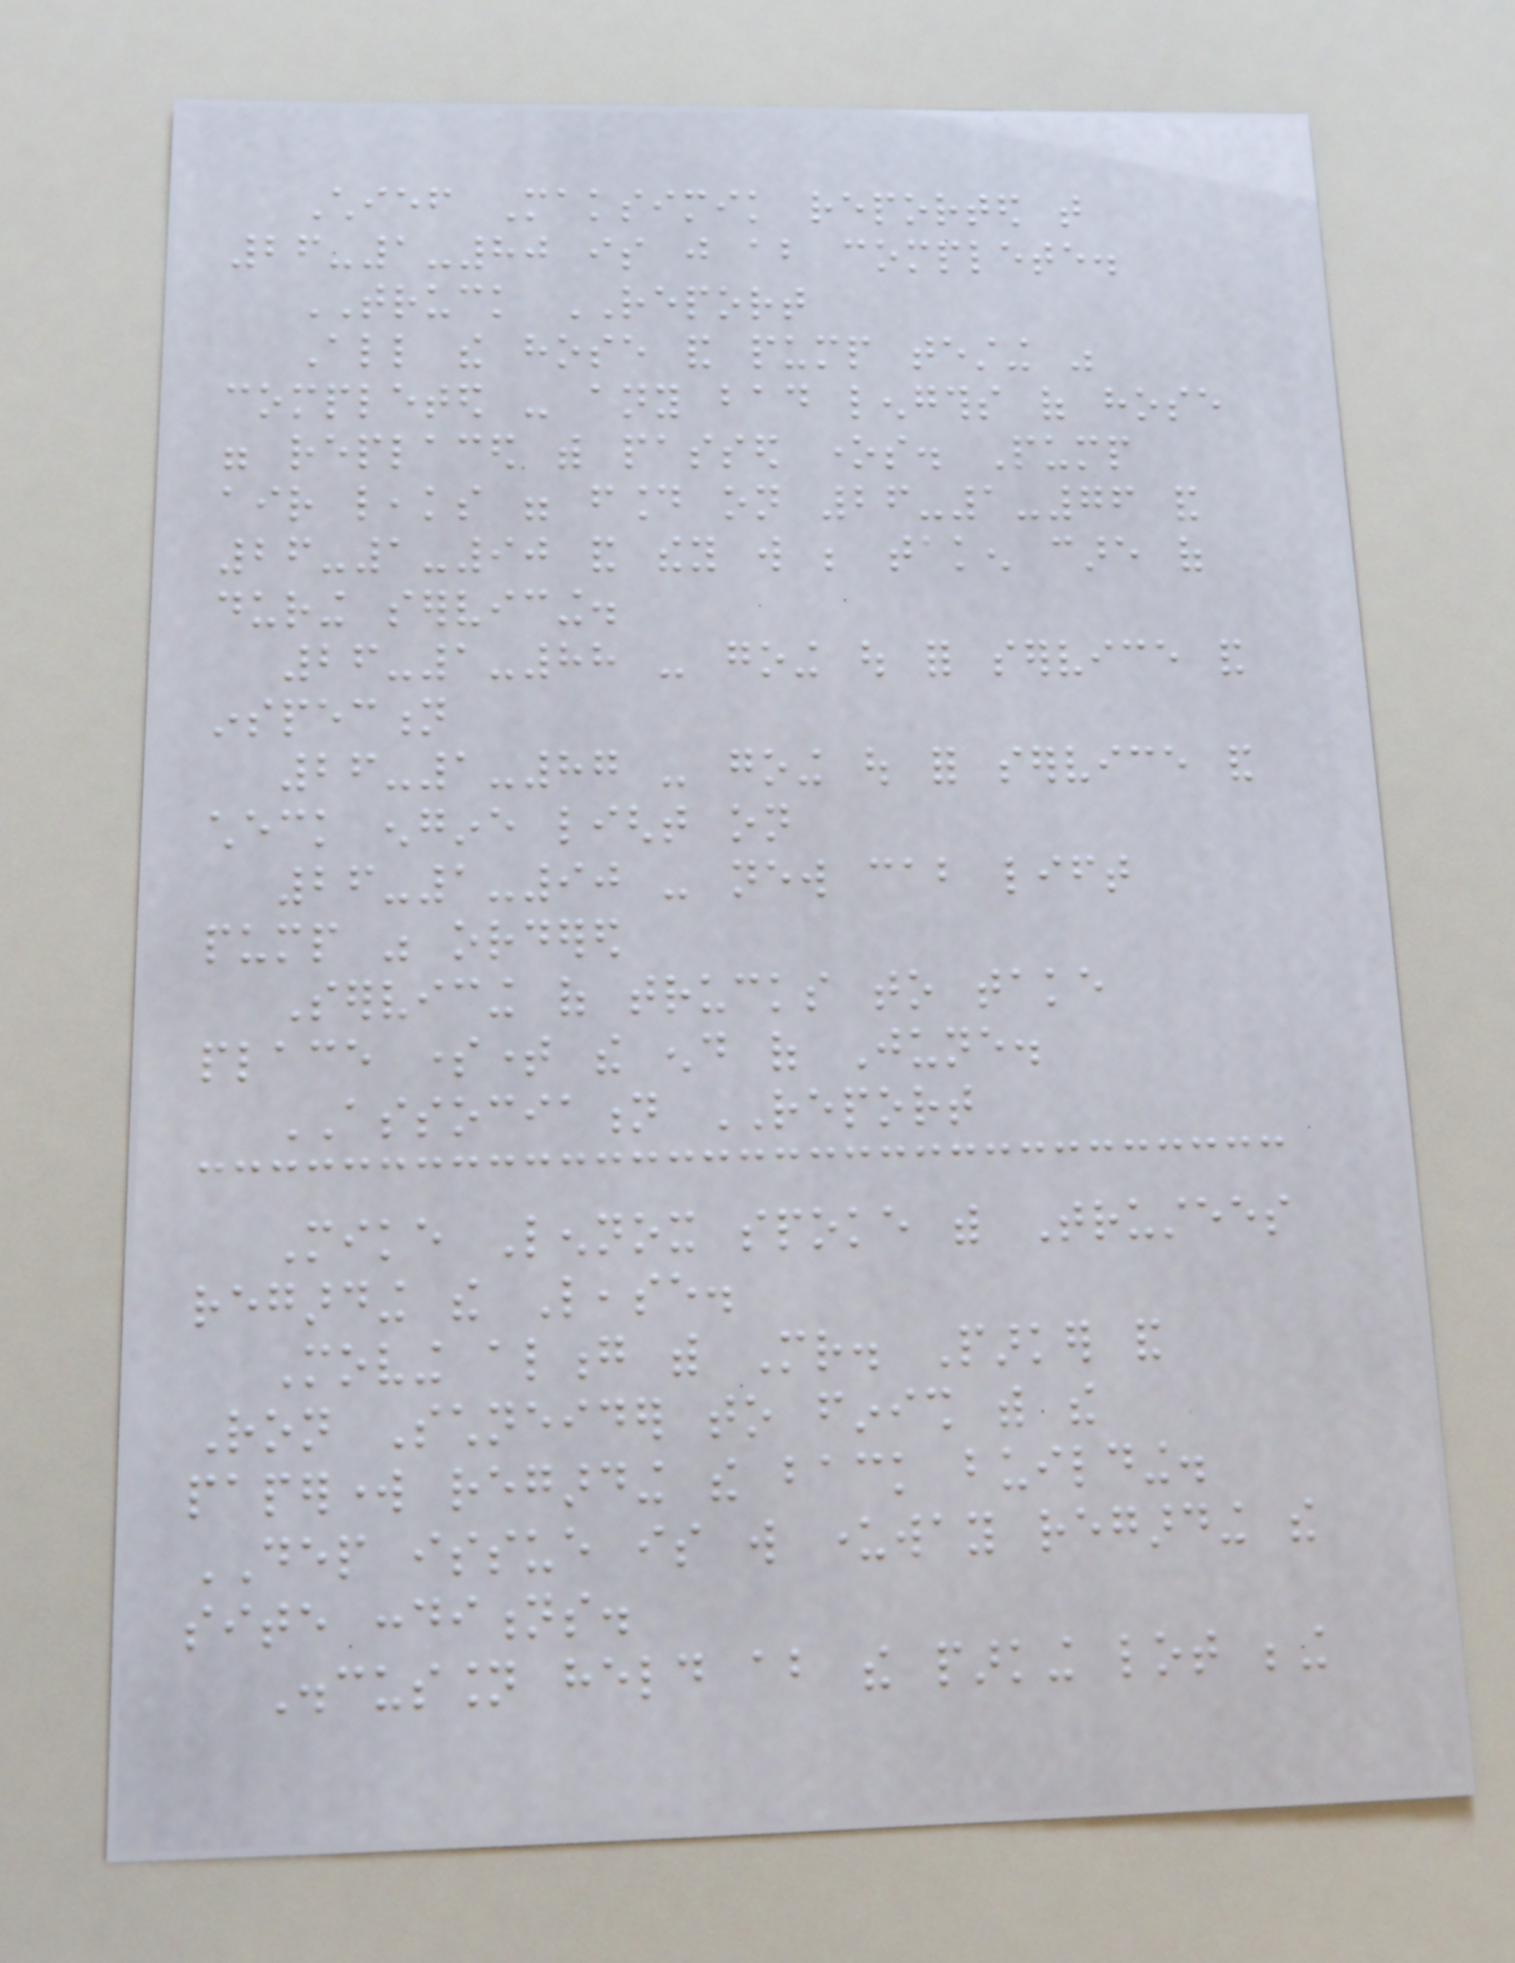Chief Maksimik reported that
26-1-80 is just about complete.
TRUCK REPORT
All the hose and pump testing was
completed - any bad lengths of hose
were replaced with passed ones. Pump
air leaks were found on 26-1-76 and
26-1-90 and they will be taken care of
during servicing.
26-1-88 - going out for service and
inspection
26-1-87 - going out for service and
check engine light on
26-1-90 - new cab lift
pump was ordered
Servicing of trucks to take
place sometime the end of June.
ASSOCIATION REPORT
Mike Lennox spoke with Trustees
regarding the Lease.
Moving along with Mr. Parker and
Ron Schneider to finish with the
paperwork regarding the back building.
DEP issue is will underway regarding the
site conditions.
Discussion held about the parking lot being
